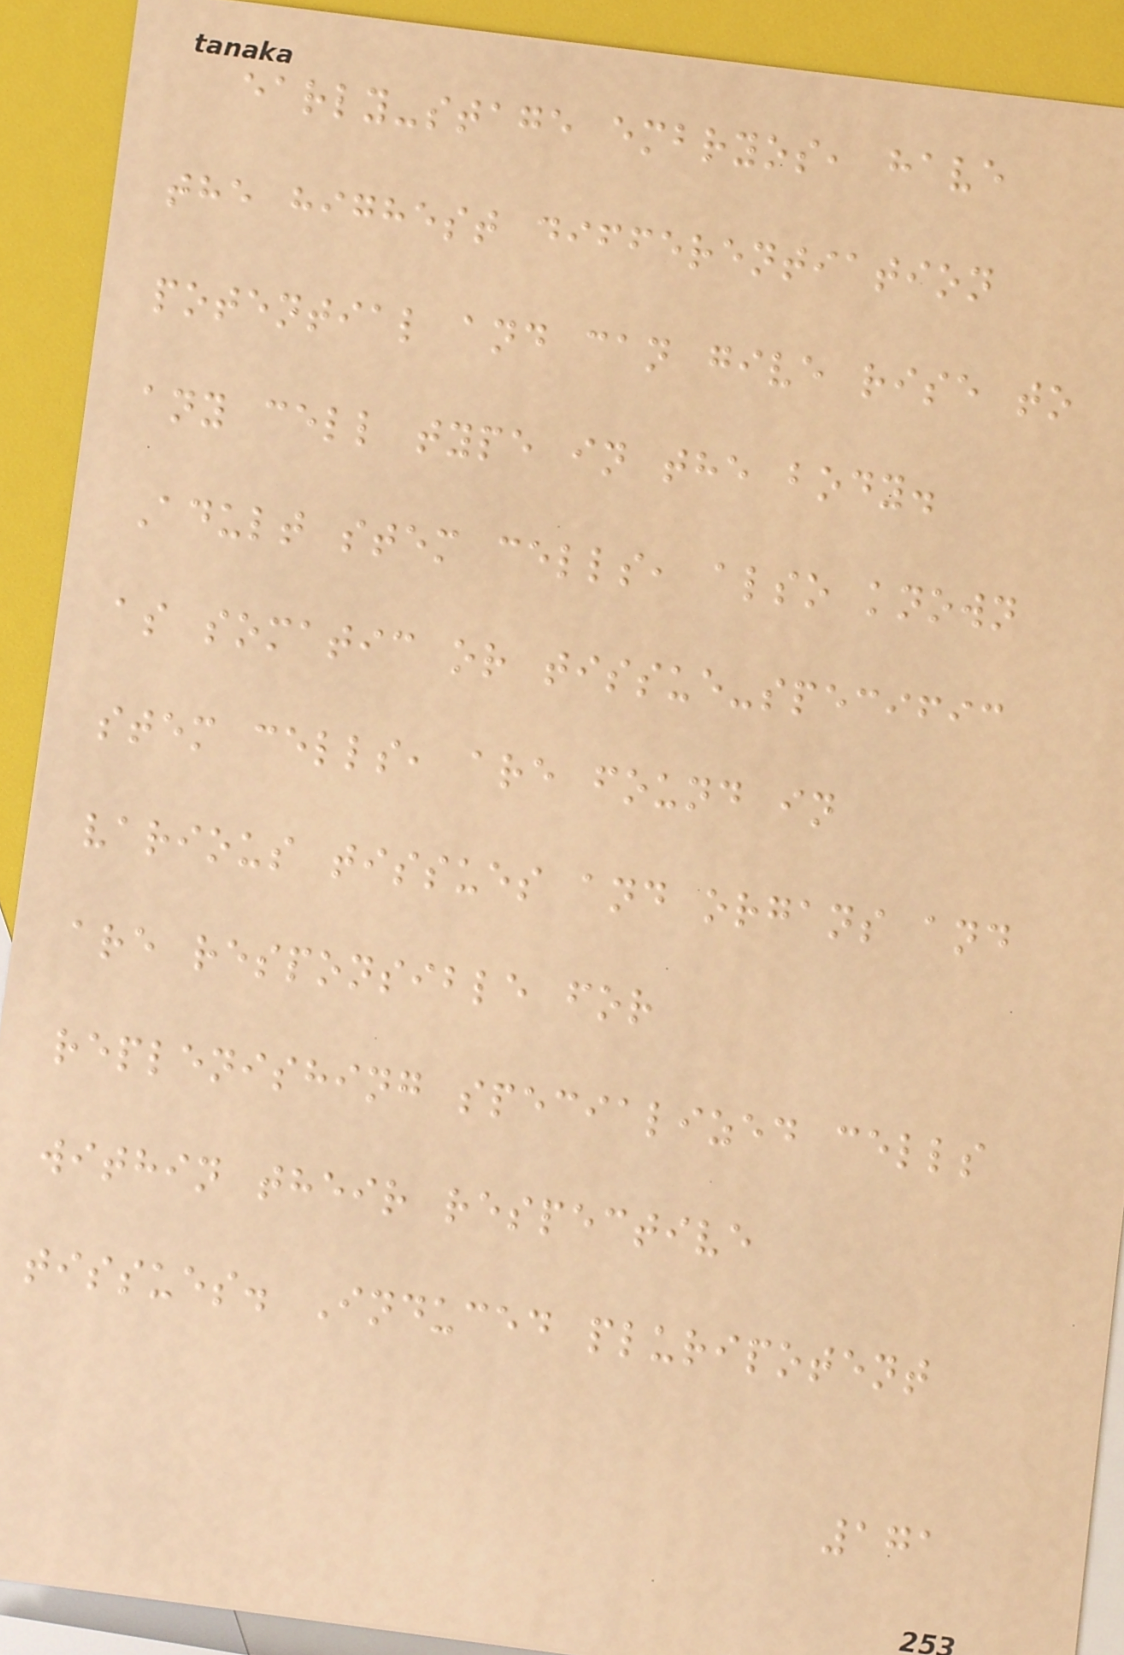early-stage embryos, have
the highest differentiation
potential and can give rise to
any cell type in the body.
Adult stem cells, also known
as somatic or tissue-specific
stem cells, are found in
various tissues and organs and
are responsible for
replenishing specialized cells
within their respective
tissues. Induced pluripotent
171
